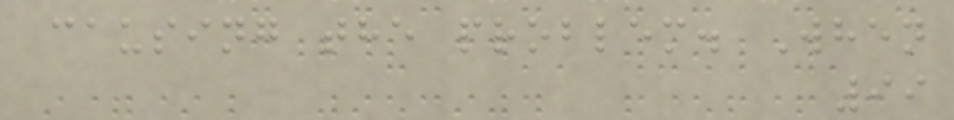causing the problem. When
99
